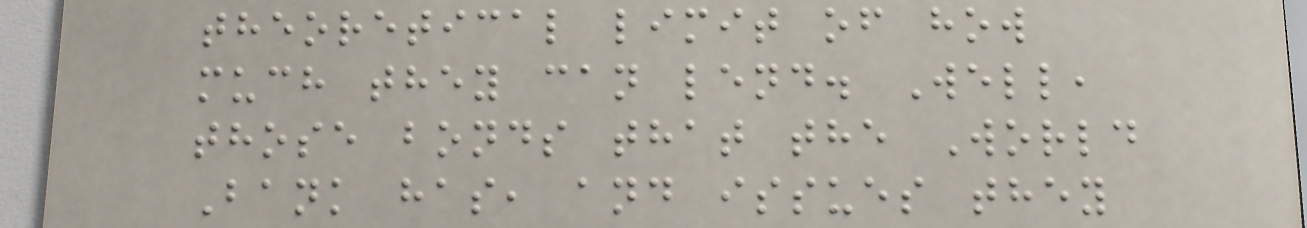theoretical limit of how
much they can lend. Well,
those bonds that the World
Bank has, and issues they
